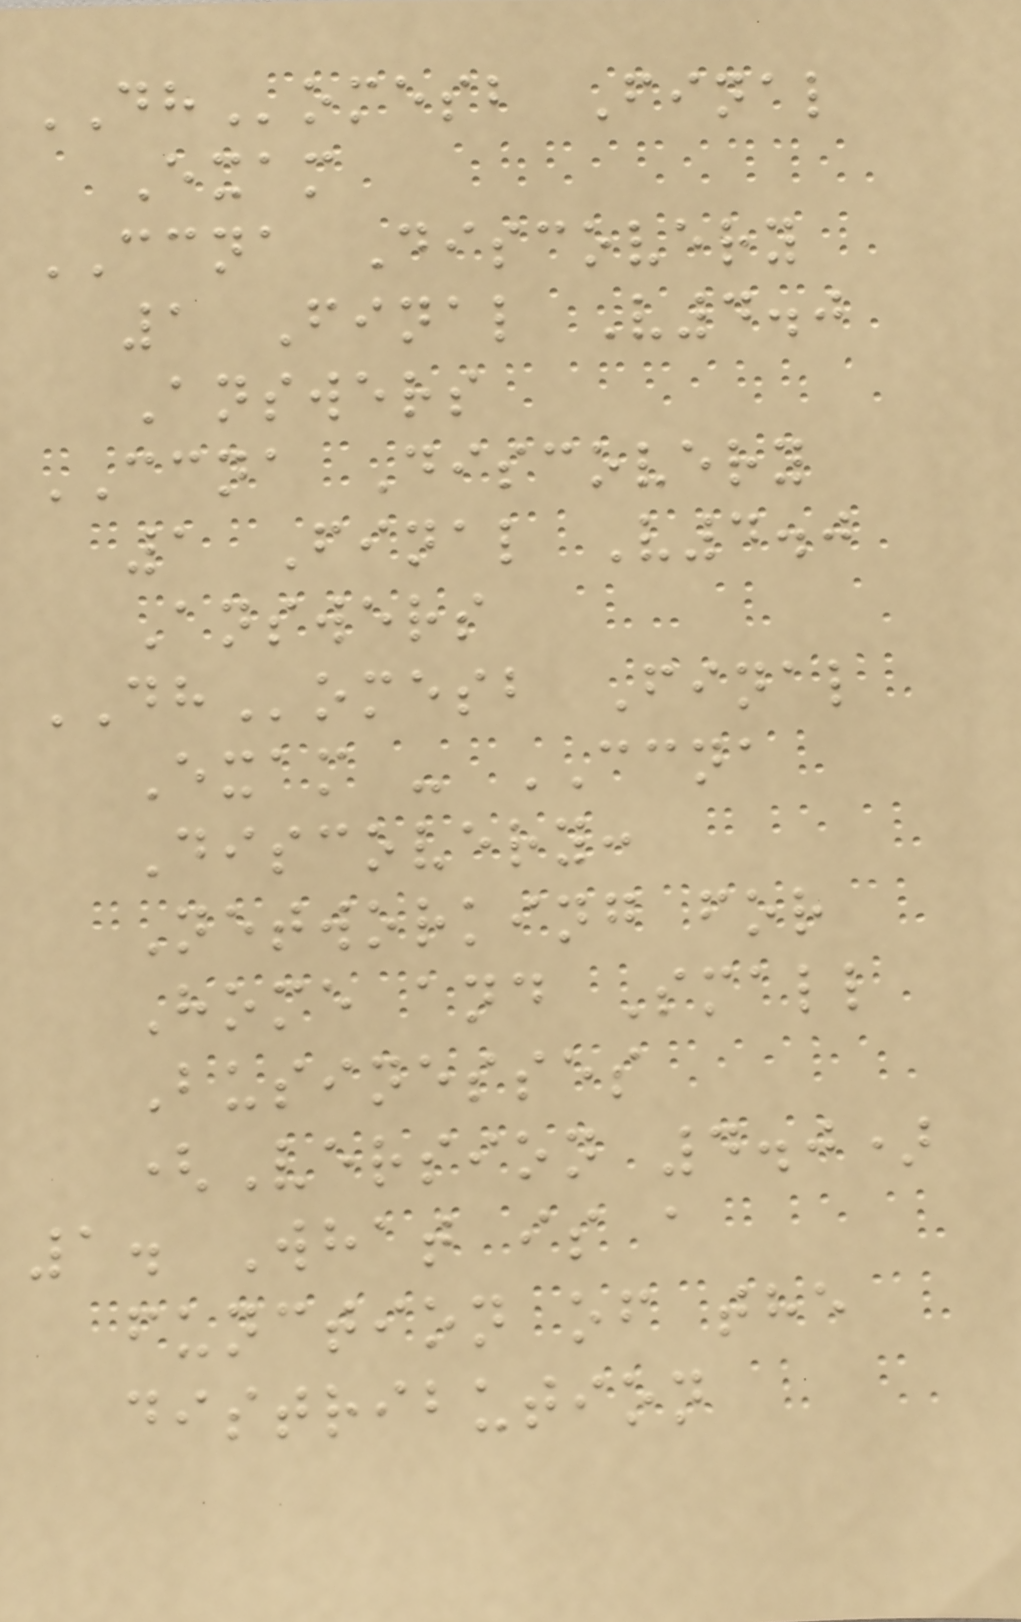DHomesb Final
Exam
CCNA Discovery
1 Final V4.0
Answers
CCNA Discovery
1 Final V4.0
Answers
DHomesb Final
Exam - CCNA
Discovery:
Networking for
Home and Small
Businesses
(Version 4.0)
1. What is a
function of the
distribution
